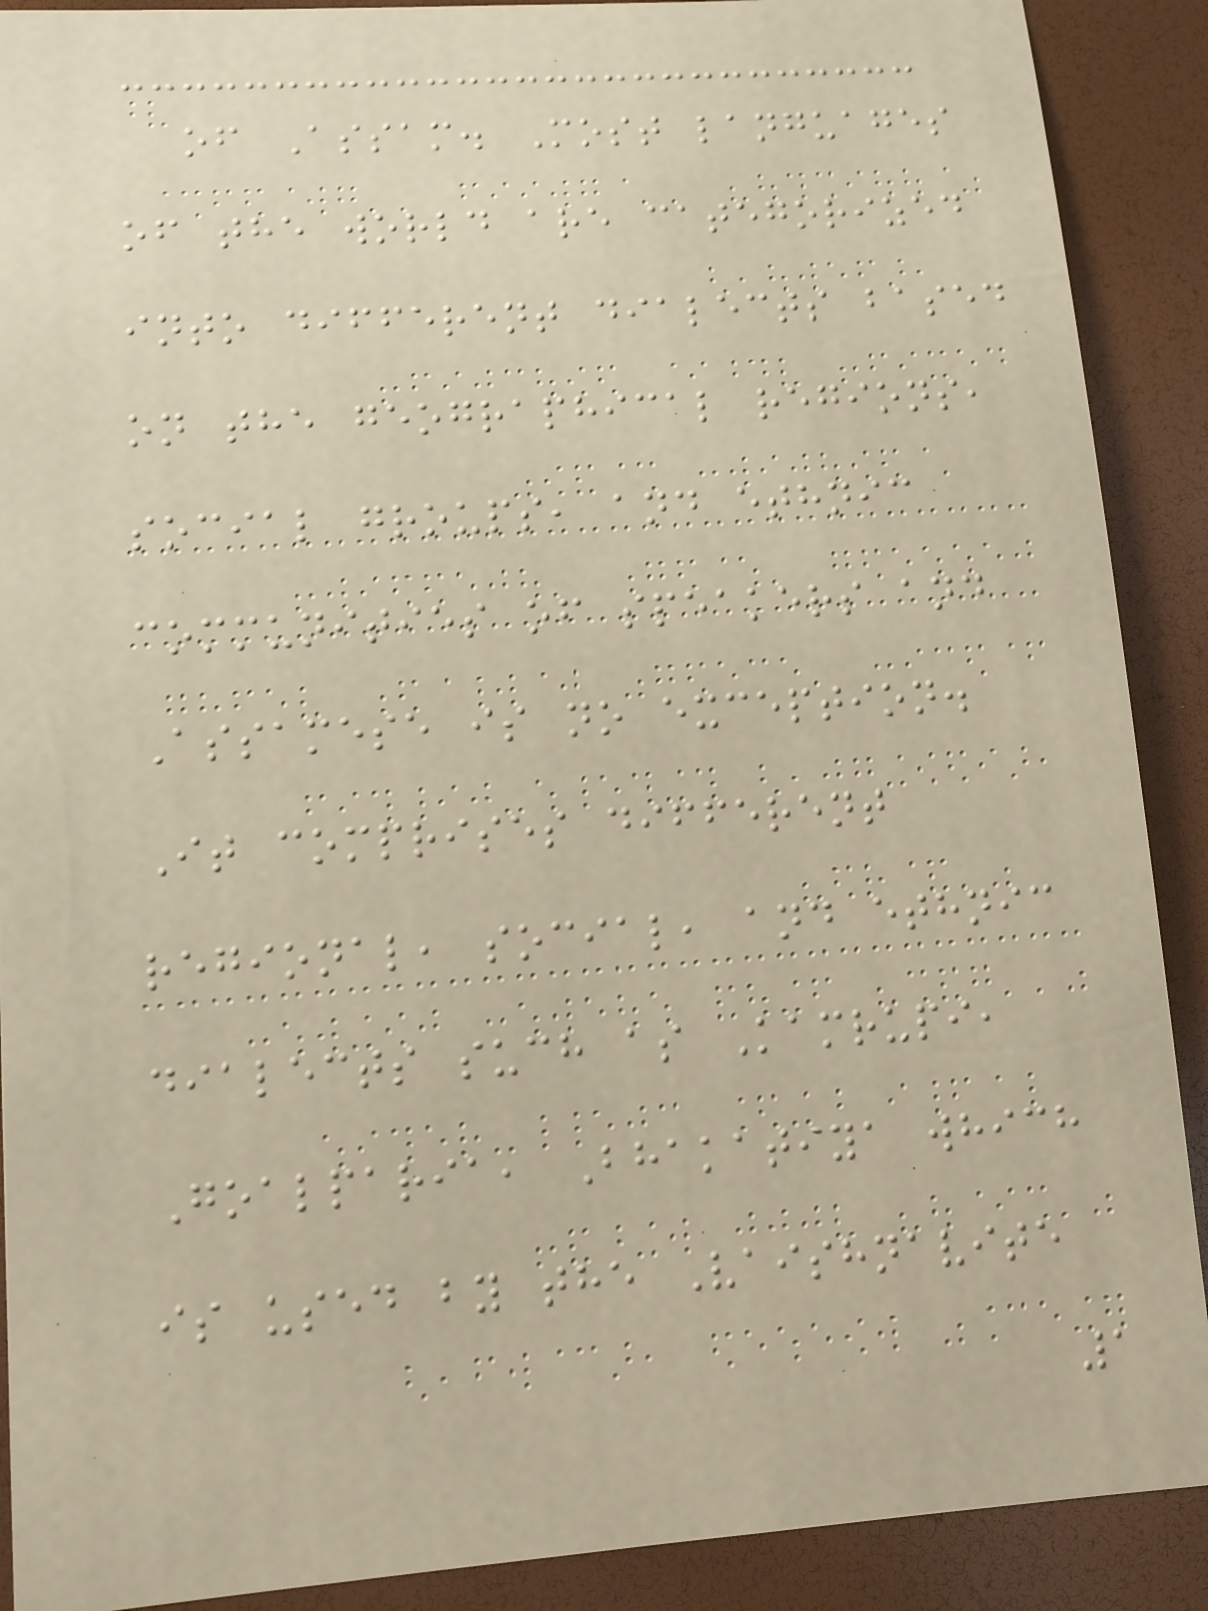of Assam. Most languages
of the world are categorized
into different dialects based
on the geographical regions,
social groups, and ethnic
communities of speakers and
Assamese is no exception.
It comprises different
regional, social, and ethnic
dialects such as Kamrupi,
Goalparia, Bhakatiya which
is used by the Vaishnavite
1
